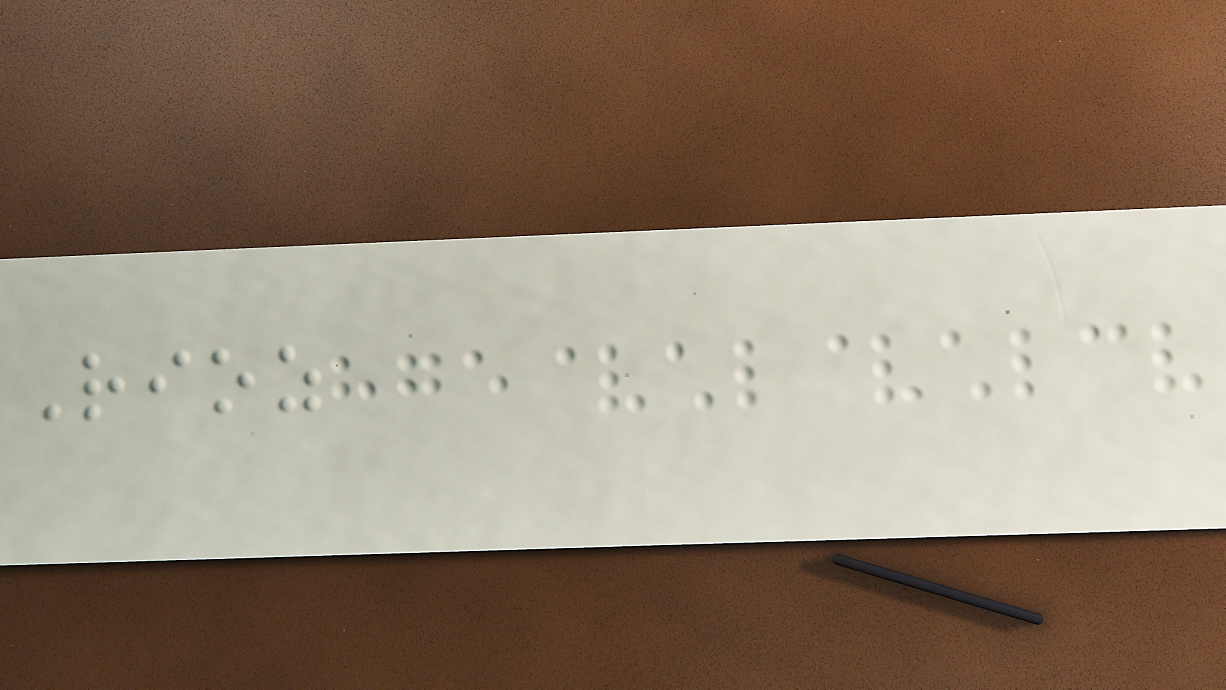Rioz
